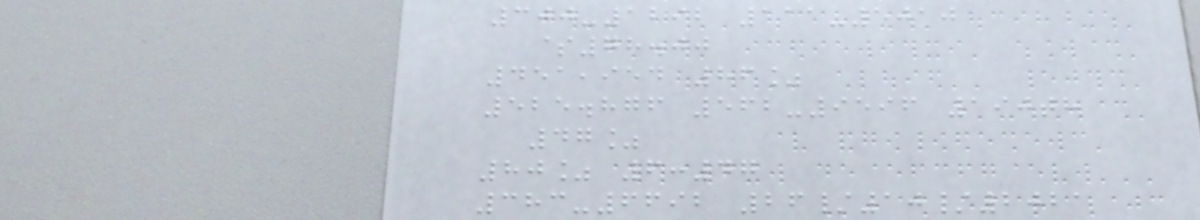300-1292 111-5010
$78.00
451,954 86%
525.876 562-9596 190th
47%
80% 6:47
383-6692 26/10/2021
